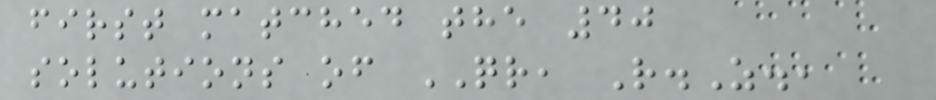first matched the 40
solutions of QR, R.Z.,
